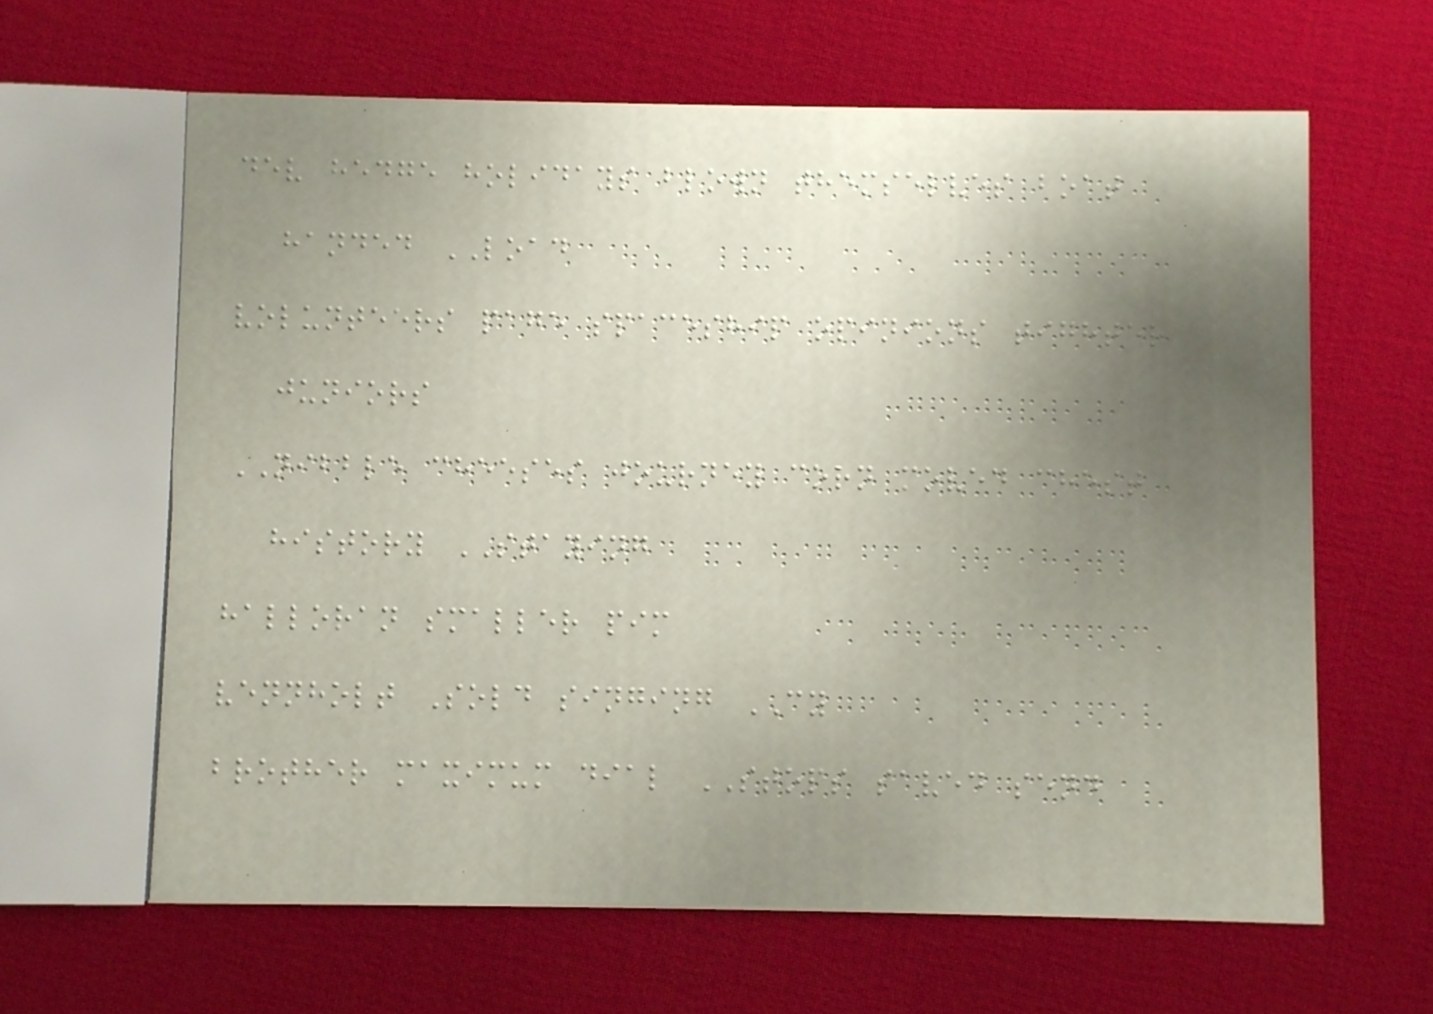dev hedge holidays blown themselves boat
handed LOAD
volunteers page spaceship opinions tighter
juniors
NIBBLE cheeses journey corn moved chest
history STAYING
halloran smaller pim
vennholt Sold singing CY
brother maximum dial STOPS saved send
